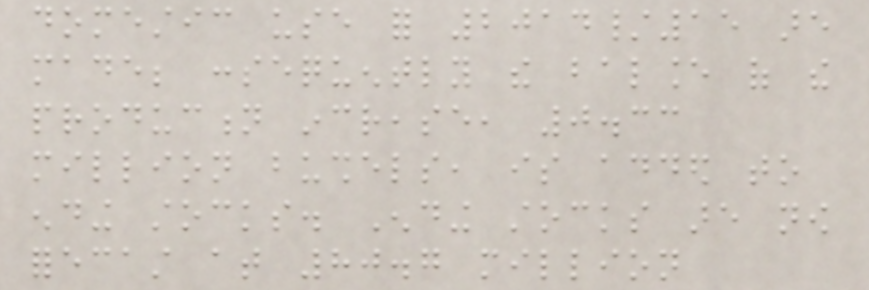domestic use for 2014/15 are
made; consequently the balance of the
production increase, 0.33
million bushels, is added to
ending stocks. Ending stocks are now
forecast at 80.7 million
